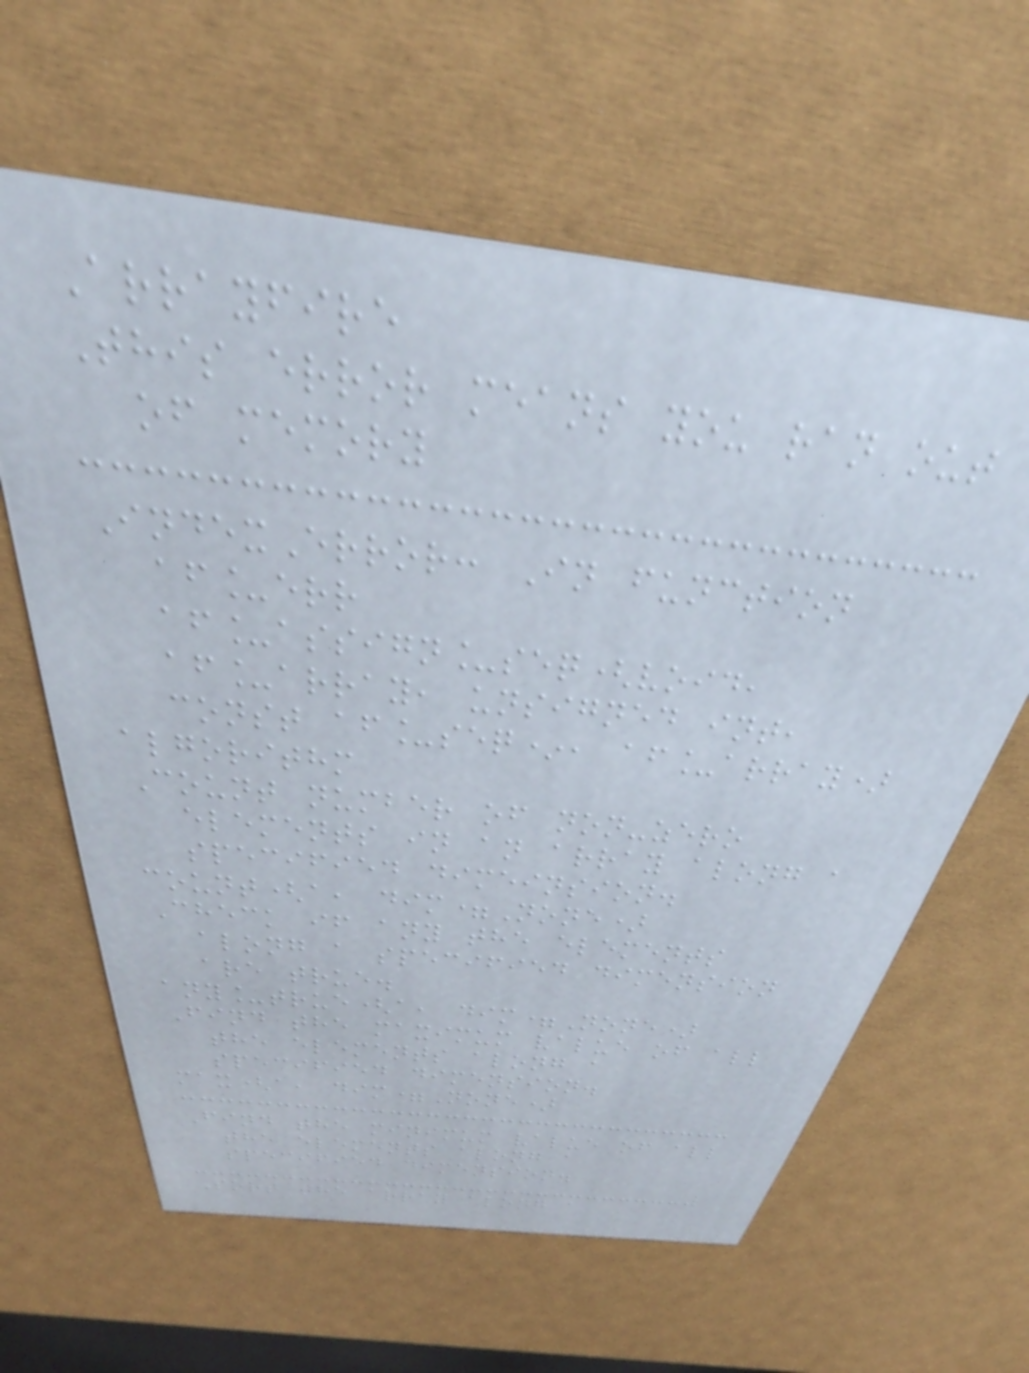Arrayfire
This error means you ran out
of memory
IndexError: In function
af_err
af_assign_seq(void,
af_array, unsigned int,
const af_seq*, af_array)
algorithm
Count number of non-zero
elements in an array along a
specified dimeinsion.
count(a, dim=None)
Check if any the elements
along a specified dimension
are true.
any_true(a, dim=None)
Find the maximum value of all
the elements along a
specified dimension.
max(a, dim=None)
Find the minimum value of all
the elements along a
specified dimension.
Sort the array along a
